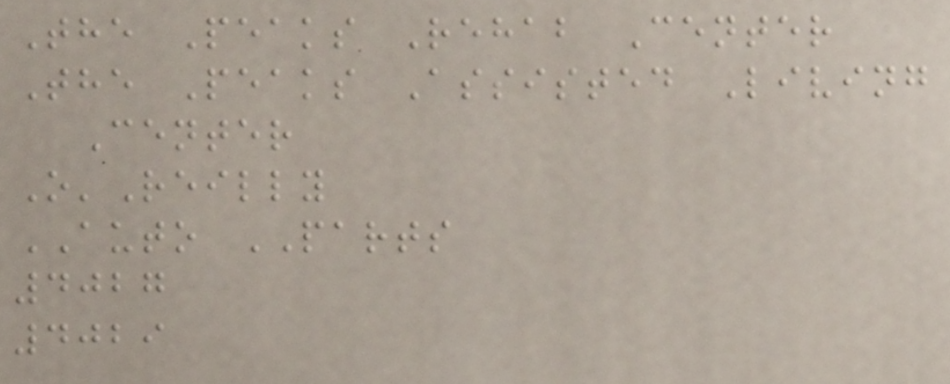The Peaks Rehab Center
The Peaks Assisted Living
Center
O'Reilly
AUTO PARTS
4027
4029
